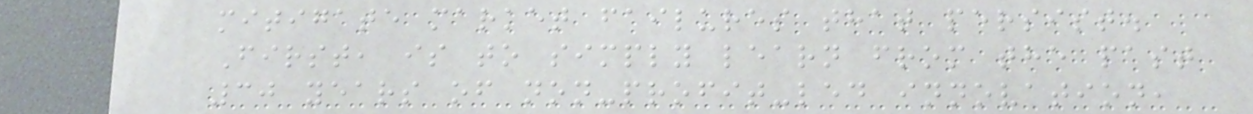mitigate market failures that persist.
First, is to simply learn from the past
30 years of non-profit-led innovation,
